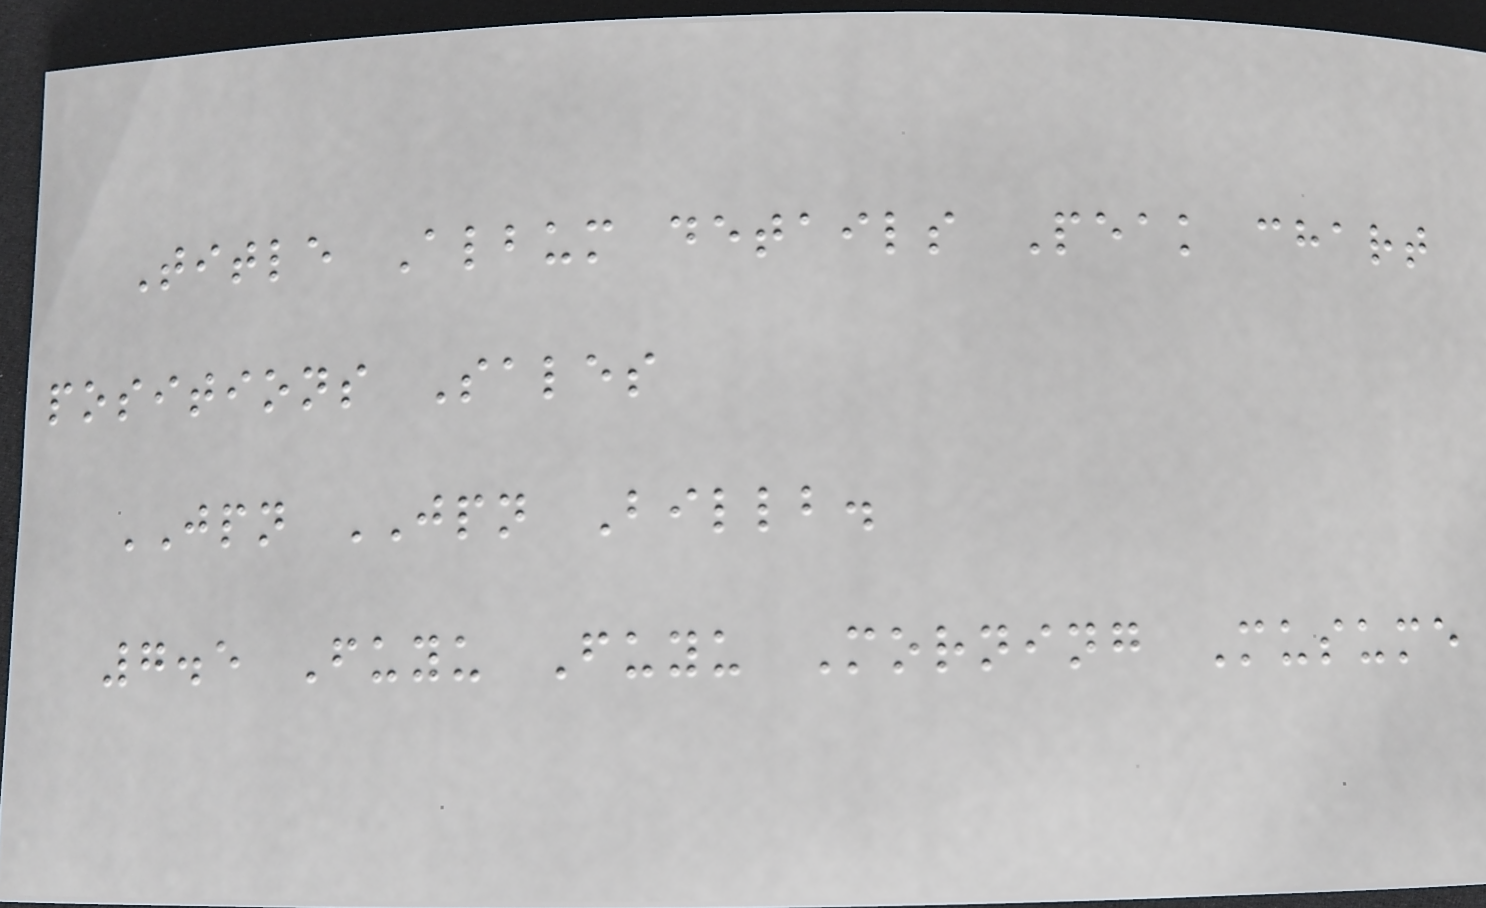Title Album details Peak chart
positions Sales
JPN JPN Billb.
7.5 Fuyu Fuyu Morning Musume
